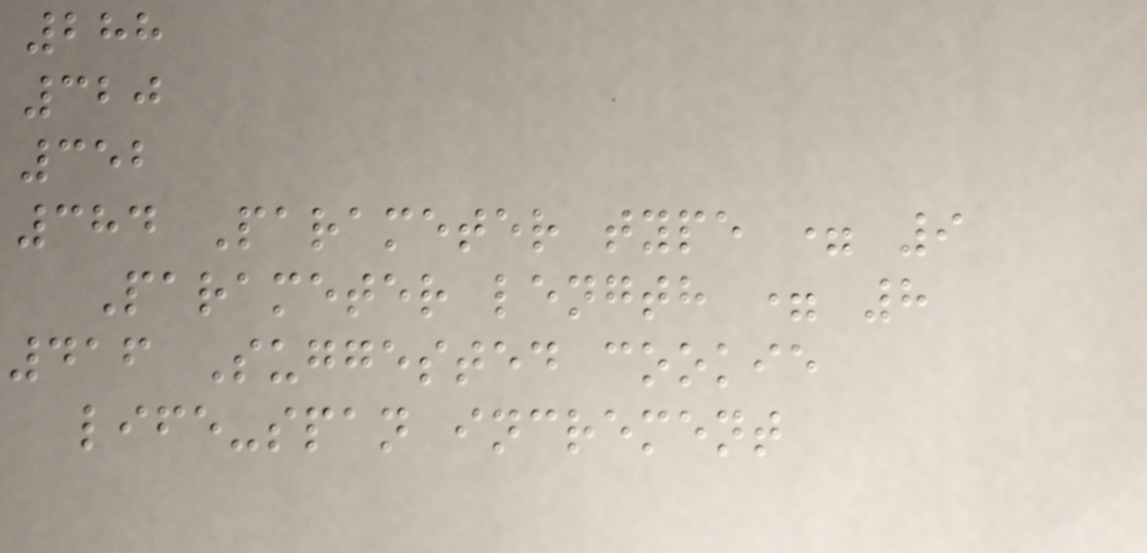288
320
352
384 Parameter type = 9
Parameter length = 8
416 Suggested cookie
life-span increment
